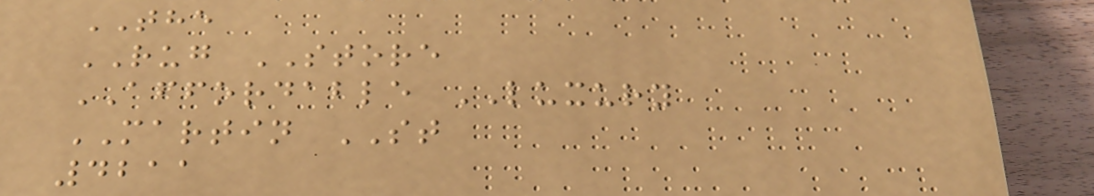THE
RUG STORE
AFFORDABLE LUXURY
MARTIN ST
4211
